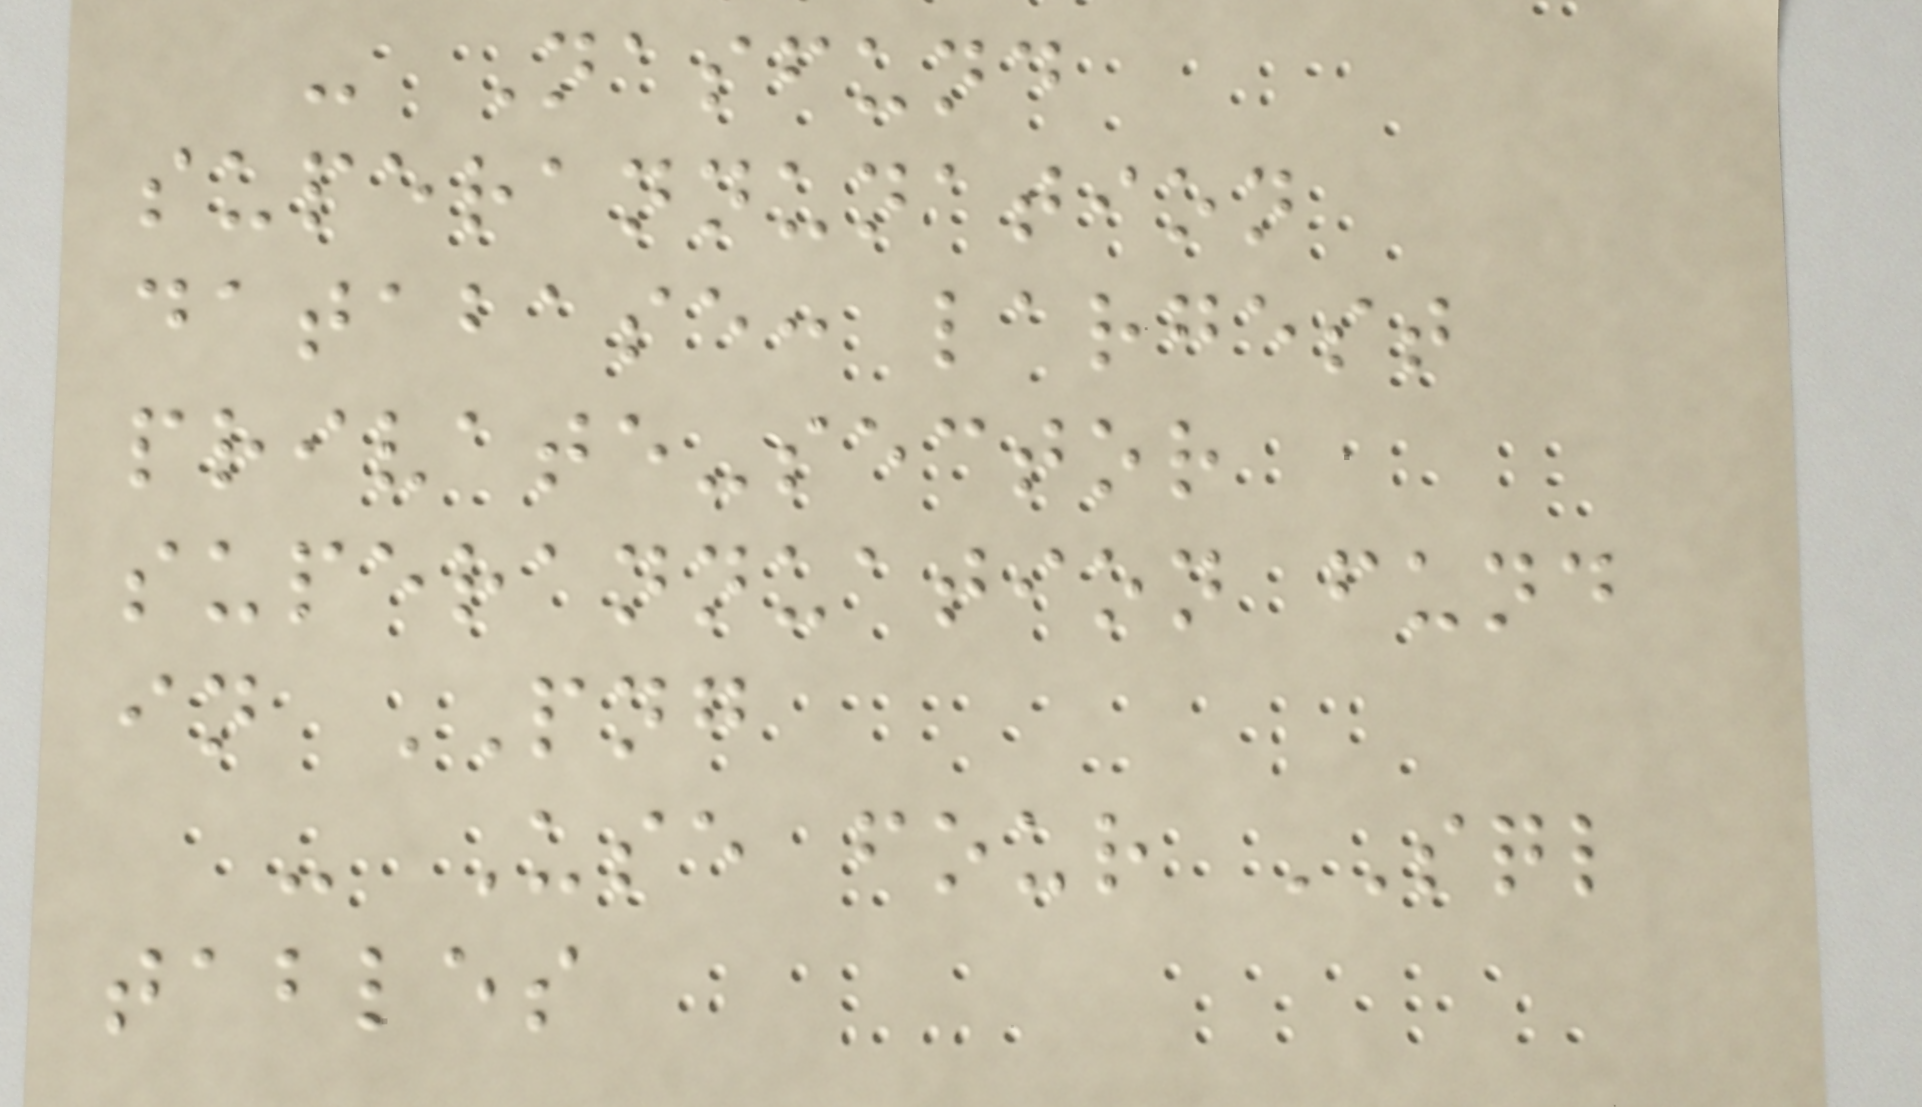- Nasfund
superannunation
database: largest
private-sector
superannuation fund
in PNG
- Use four SQL
tables
